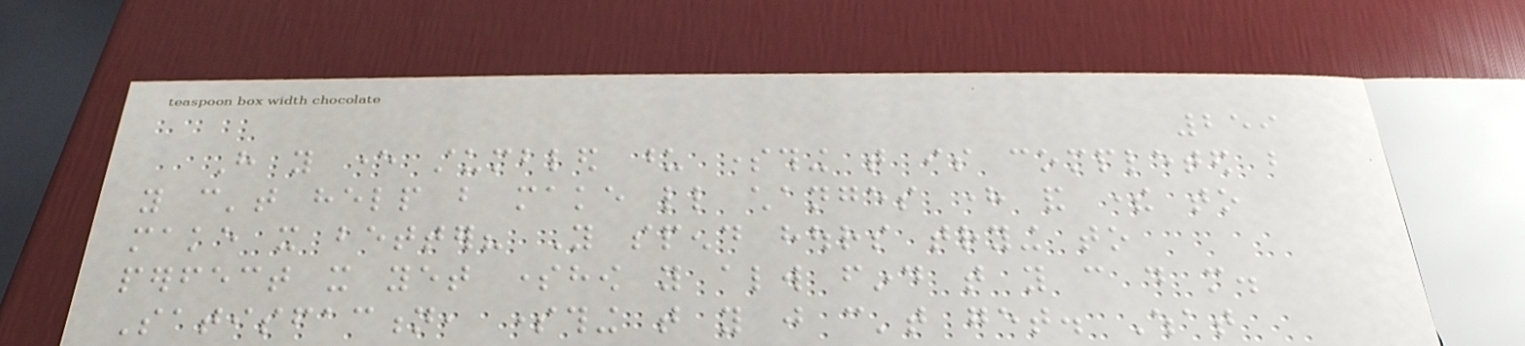259
Have you ever stumbled upon something that is completed but
you can't help but make little changes here and there to
make it better? You spend hours trying to
perfect it yet somehow you always find that you can do more.
Satisfaction, something that you just can't get. What
